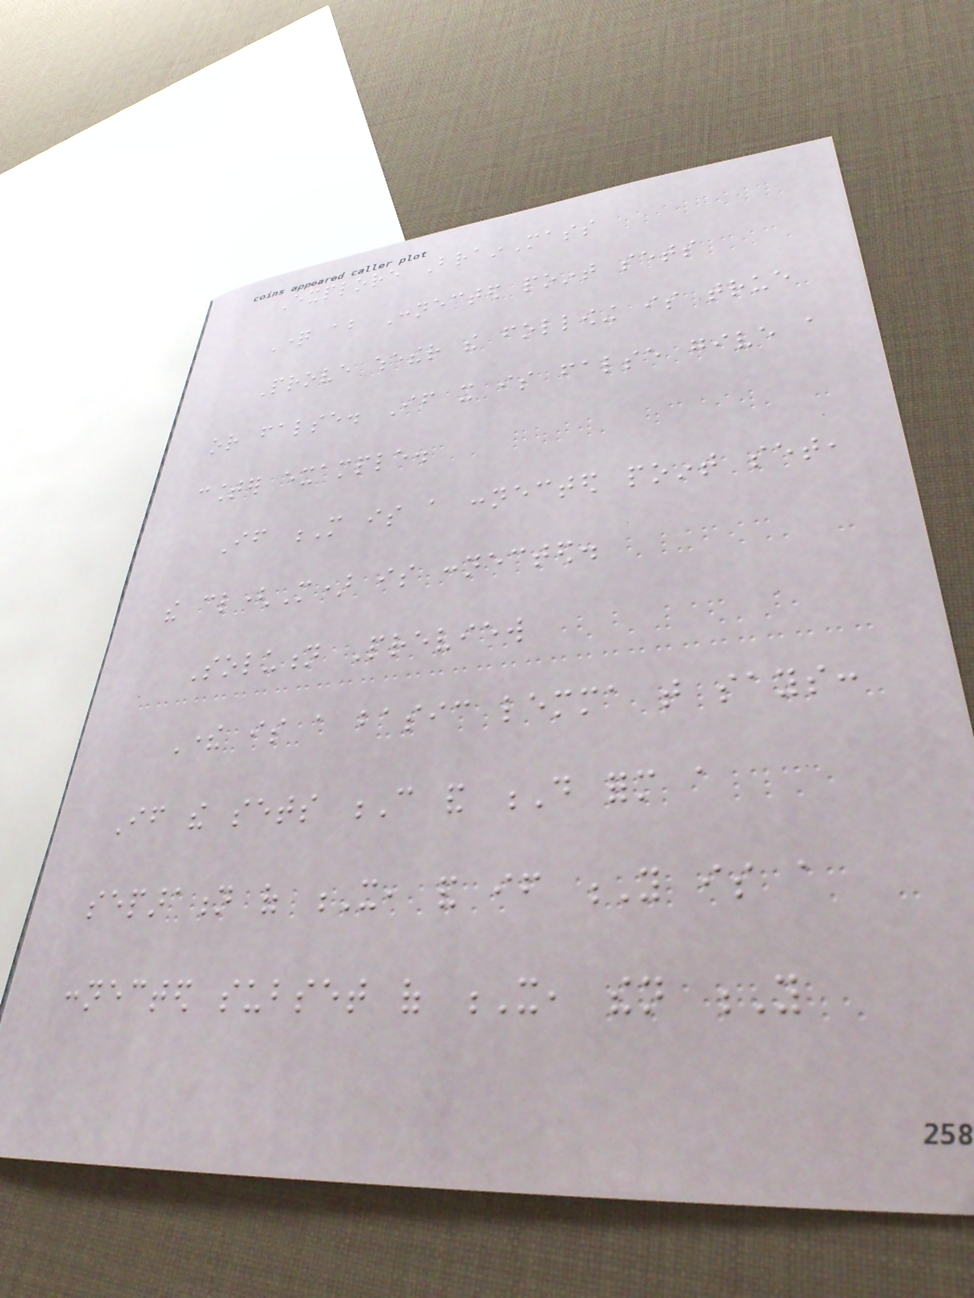Explore BrainMass
Question about Connected point sets
Prove whether the following is true
or false. If it is false give a
counter example.
If M is a connected point set,
the cl(M) is connected.
Solution Preview
There is a basic lemma that says:
If the sets C and D form a
separation of X, and if Y is a
connected subset of X, then Y
